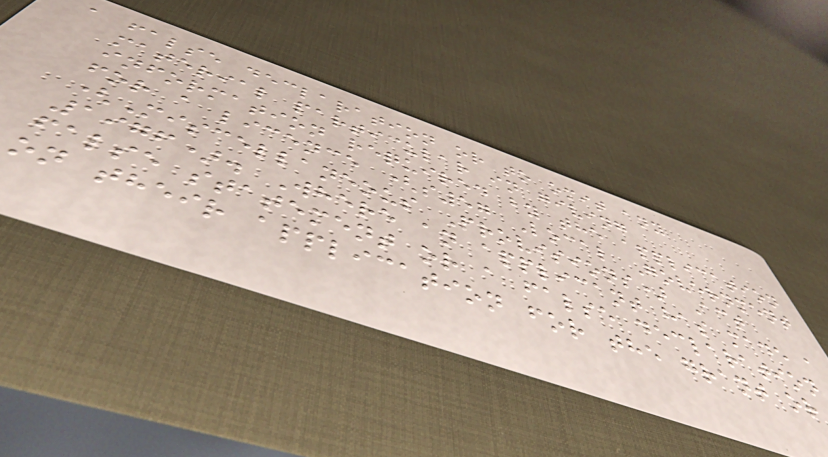a false declaration or to omit any
material particular in giving
information required by the application
for a licence (s57 Local Government
(Miscellaneous Provisions) Act
1976). Where an applicant has made a
false statement or a false declaration
on their application for the grant or
